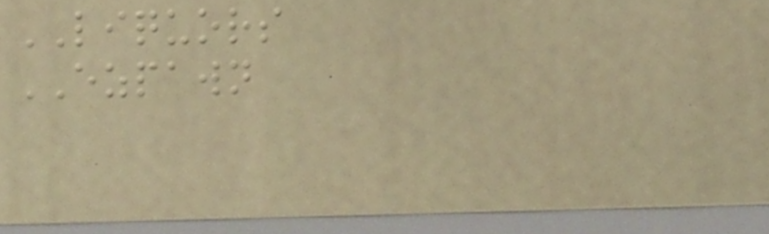LIQUORS
EZPAWN
